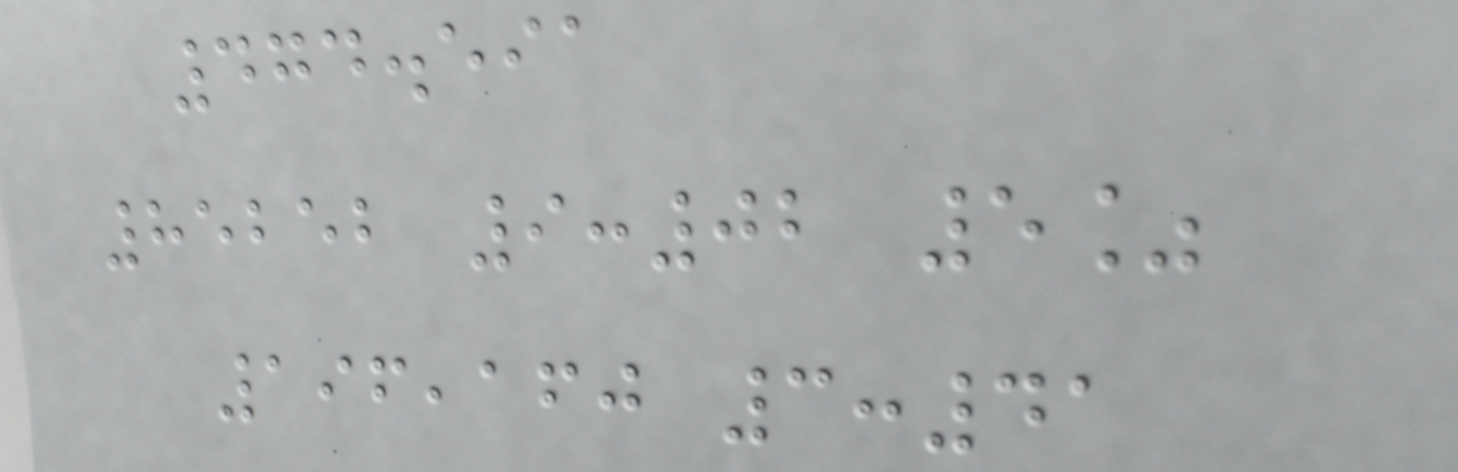474.591
85252 9:02 5%
196,160 3:41
